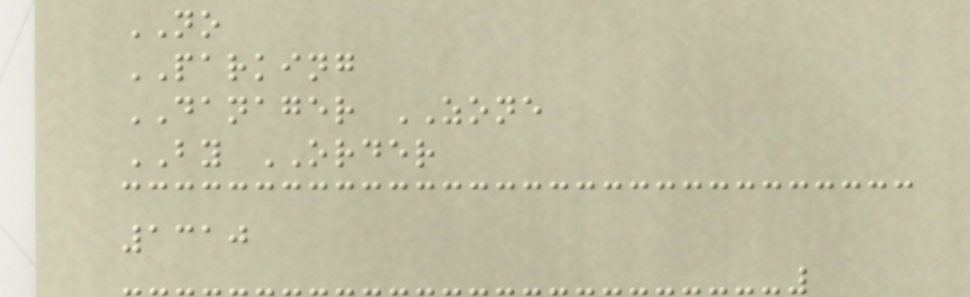NO
PARKING
DANAGER ZONE
BY ORDER
1310
